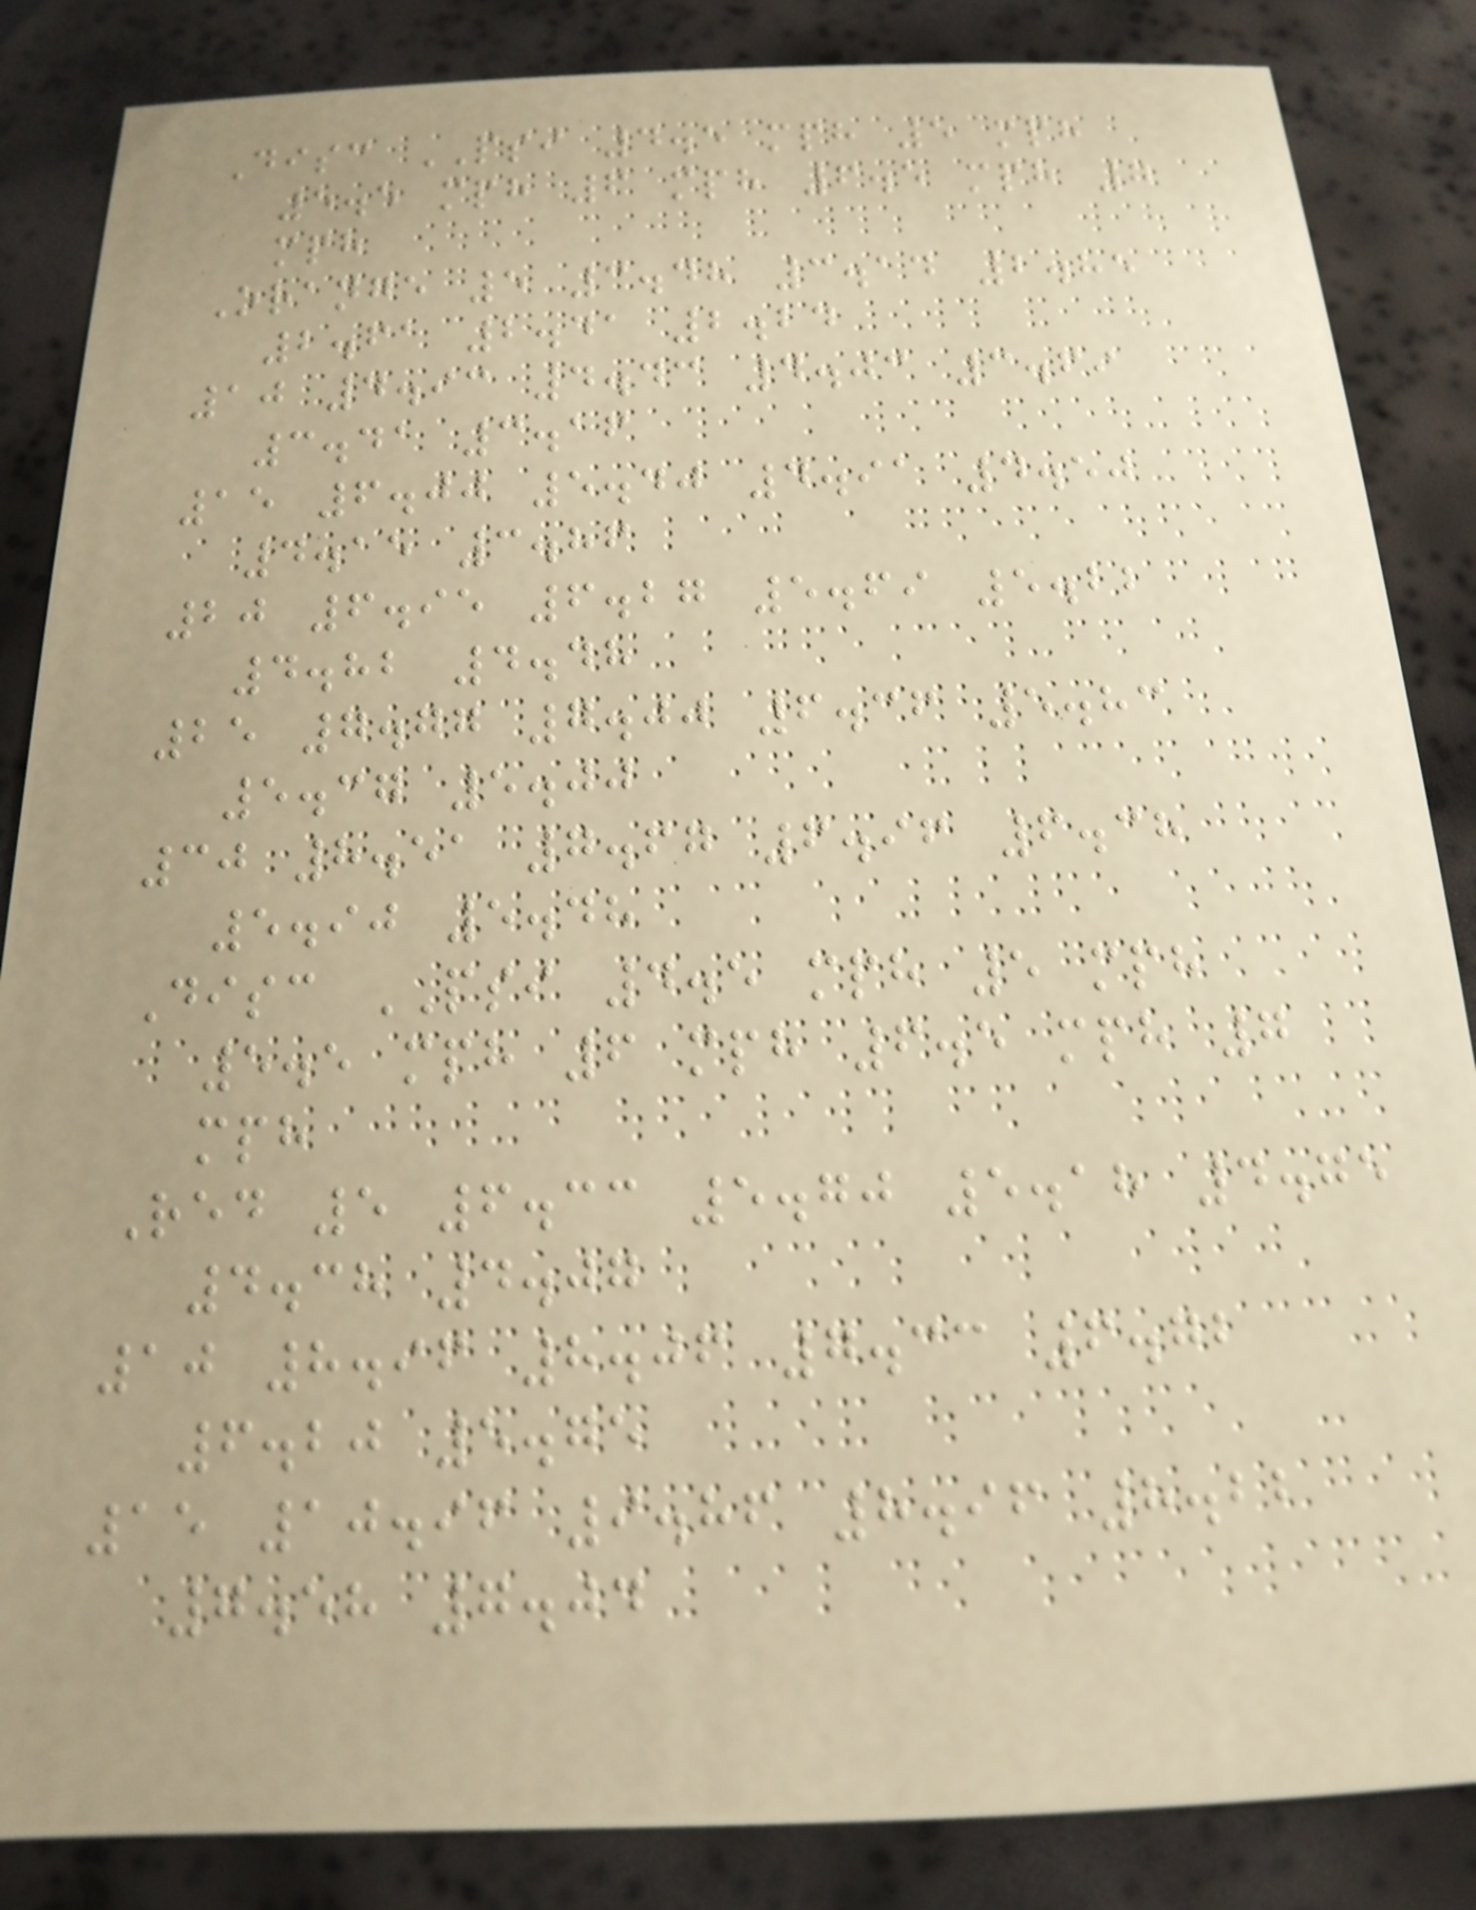Disc PSI 4.5 mph 5 mph
5.5 mph 6 mph 6.5 mph 7
mph
Orange 5 3.48 3.14 2.85
2.61 2.41 2.24
10 4.93 4.43 4.03 3.69
3.41 3.16
15 6.00 5.40 4.91 4.50
4.15 3.86
20 6.95 6.27 5.69 5.22
4.82 4.48
25 7.77 7.00 6.36 5.83
5.37 5.00
30 8.51 7.67 6.96 6.38
5.90 5.48
Disc PSI 4.5 mph 5 mph
5.5 mph 6 mph 6.5 mph 7
mph
Red 5 6.33 5.70 5.18 4.75
4.38 4.07
10 8.96 8.06 7.33 6.72
6.20 5.75
15 10.96 9.86 8.96 8.22
7.58 7.04
